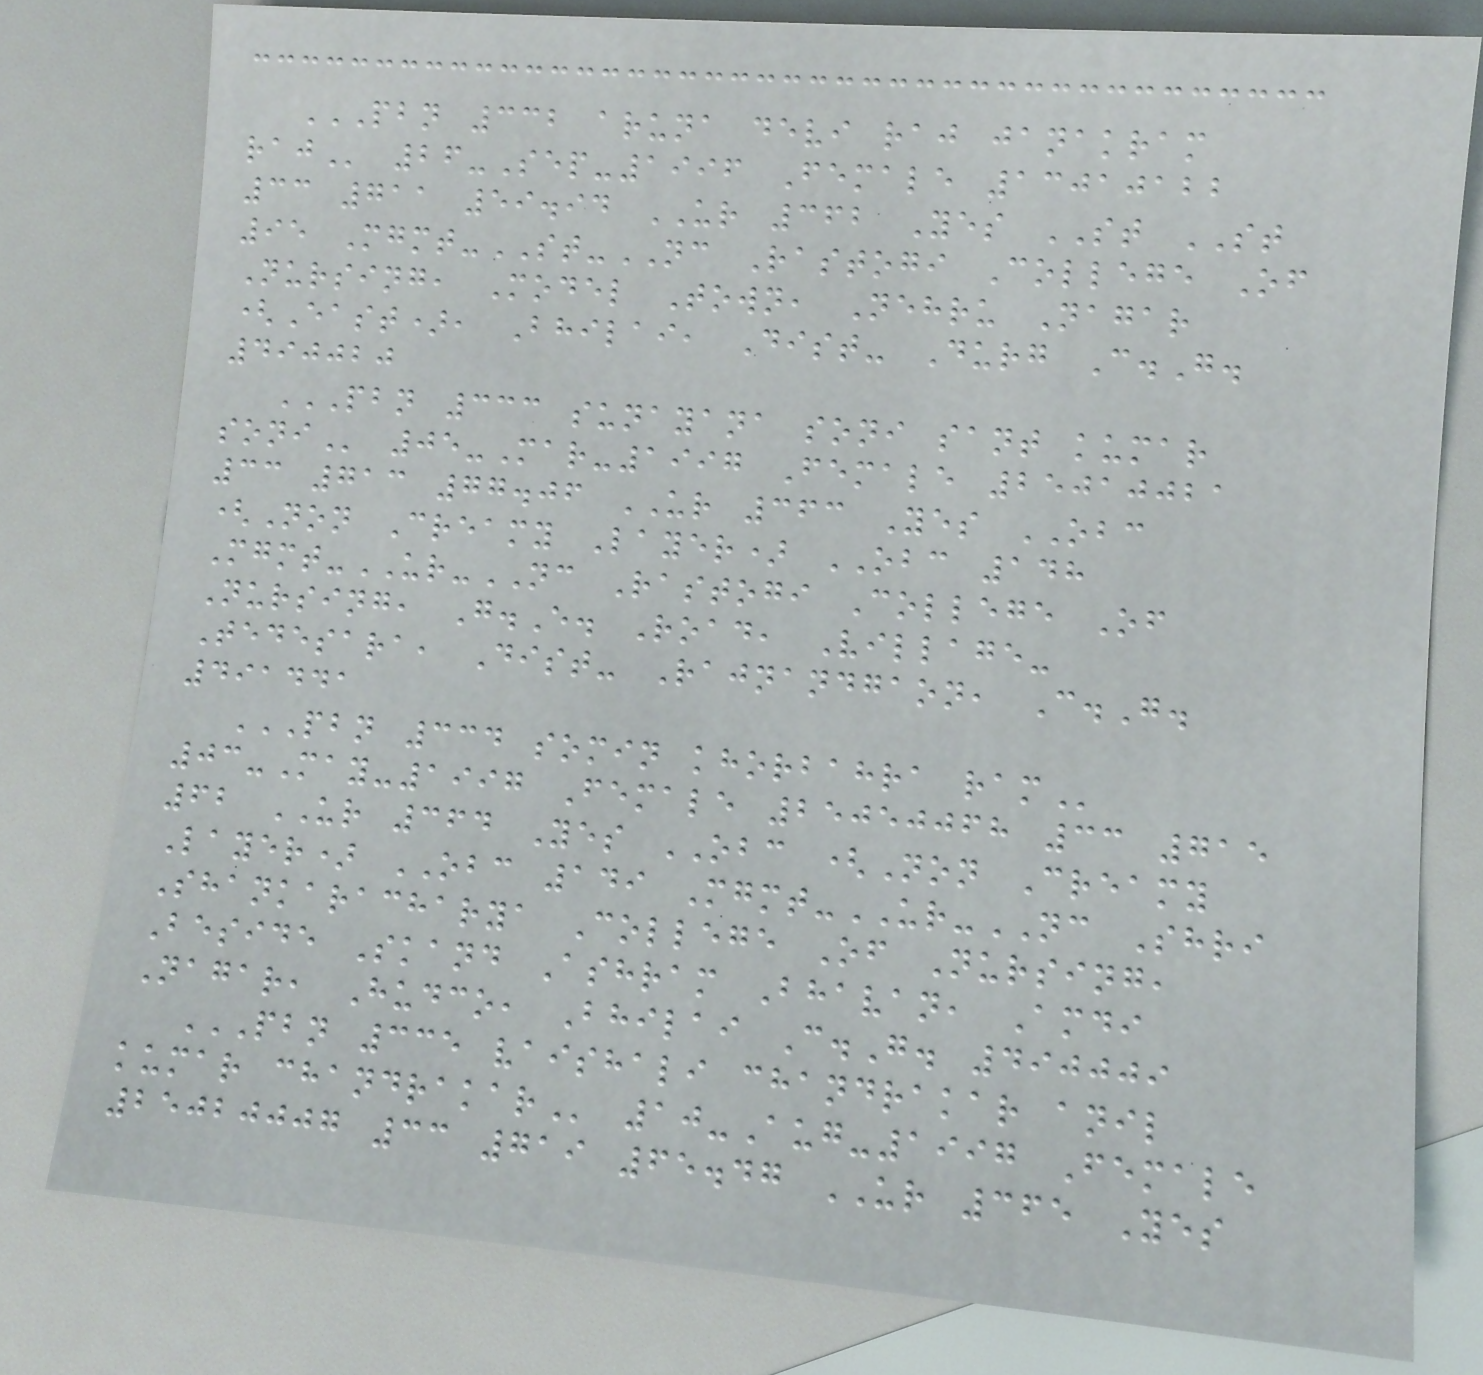PBN 332 ARUNA DEVI RAJ JANAKRAM
RAJ 26-Sep-1996 Female 13010122
33 711 59.94 UR 362 Yes ST ST
95 Mgmt-ST-NC Rastogi College Of
Nursing, Model Town, Nehru Nagar
(East), Bhilai, Dist- Durg C.G.
490020
PBN 333 SUNAYANA SONI SANT KUMAR
SONI 05-Mar-1997 Female 25010021
33 713 77.06 UR 363 Yes OBC
(Non Creamy Layer) OBC 148
Mgmt-UR-NC Rastogi College Of
Nursing, G.E. Road, Village-
Tedesara, Dist- Rajnandgaon, C.G.
491441
PBN 334 SOMIN KHORBAHRA RAM
03-May-1997 Female 25050068 33 715
62 UR 364 Yes OBC (Non Creamy
Layer) OBC 149 Mgmt-UR-NC Shri
Shankaracharya College Of Nursing,
Beside Skand Ashram Bhavan, Amdi
Nagar, Hudco, Bhilai C.G. 490009
PBN 335 VAISHALI CHANDRAKAR ANIL
KUMAR CHANDRAKAR 10-Aug-1997 Female
25020007 33 719 65.47 UR 365 Yes
